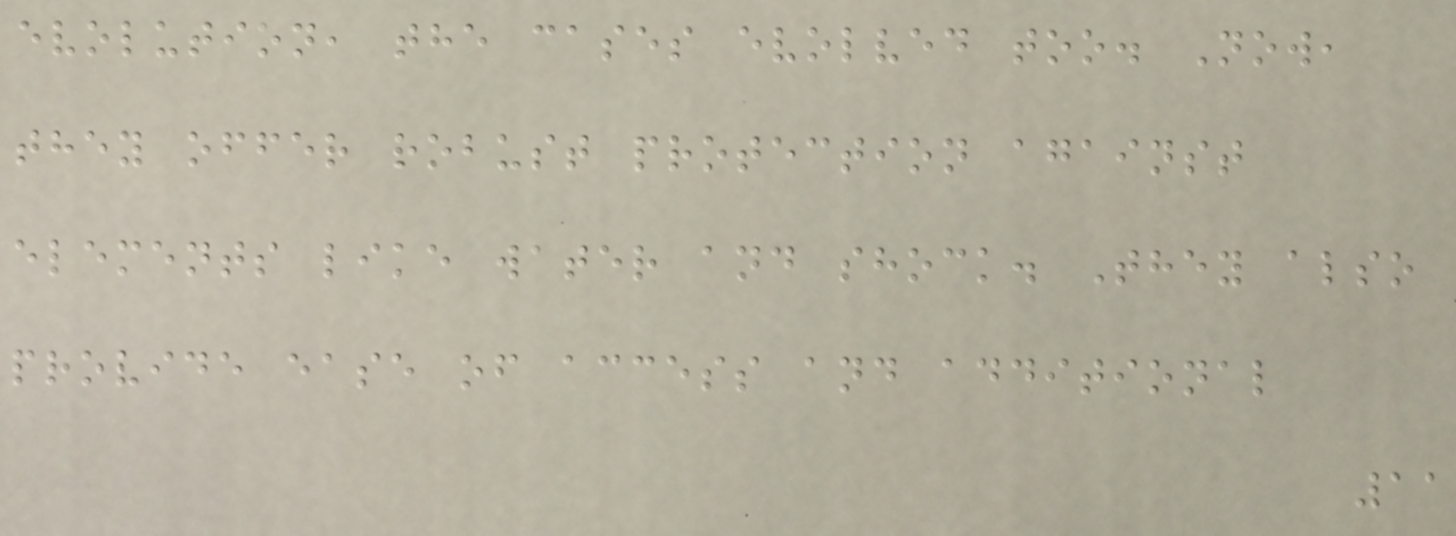evolution, the cases evolved too. Now,
they offer robust protection against
elements like water and shock. They also
provide ease of access and additional
11
